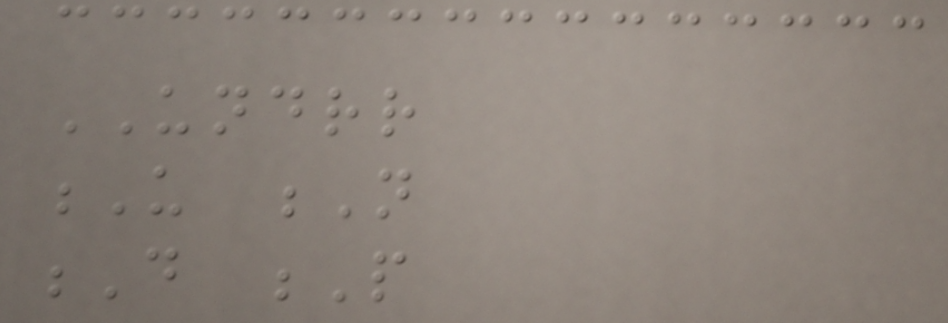UNDRR
U N
D P
